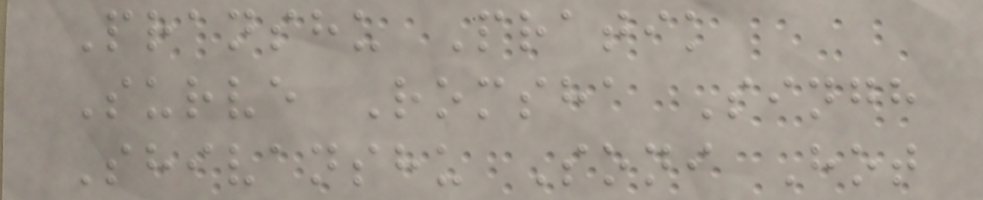Pranshu Pratik
Surve Romsha Singh
Shivanshu Soni Hot
